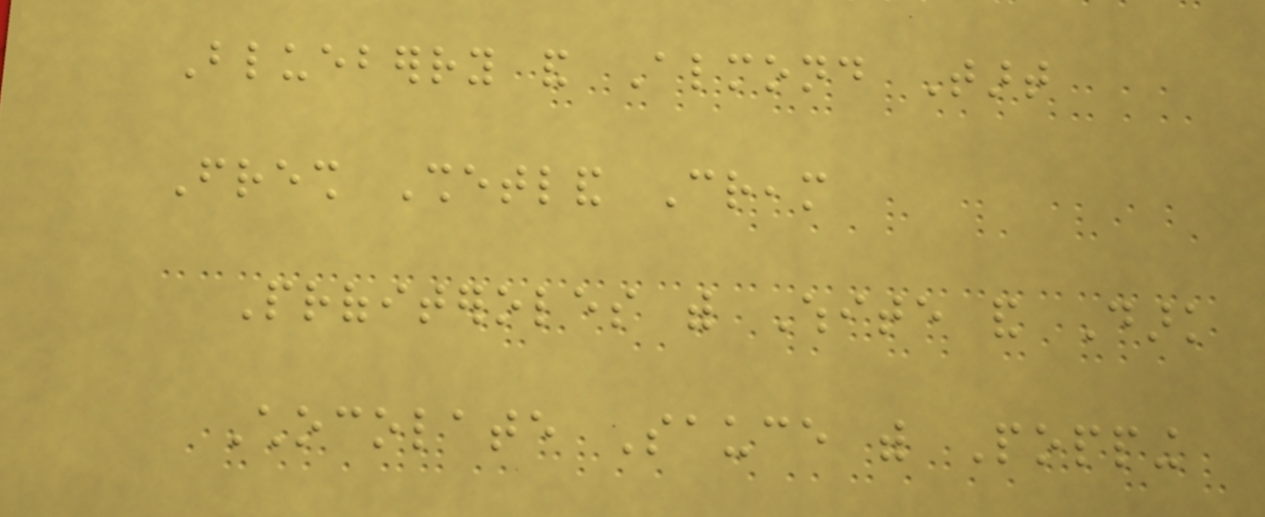Blueberry and Almond Tart
Fresh Shetland Cream
Profiteroles with White and Dark
Chocolate Sauce with Popping
